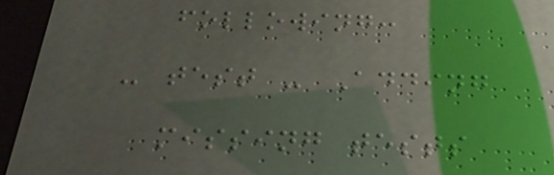following:
- test - Adding
missing tests
